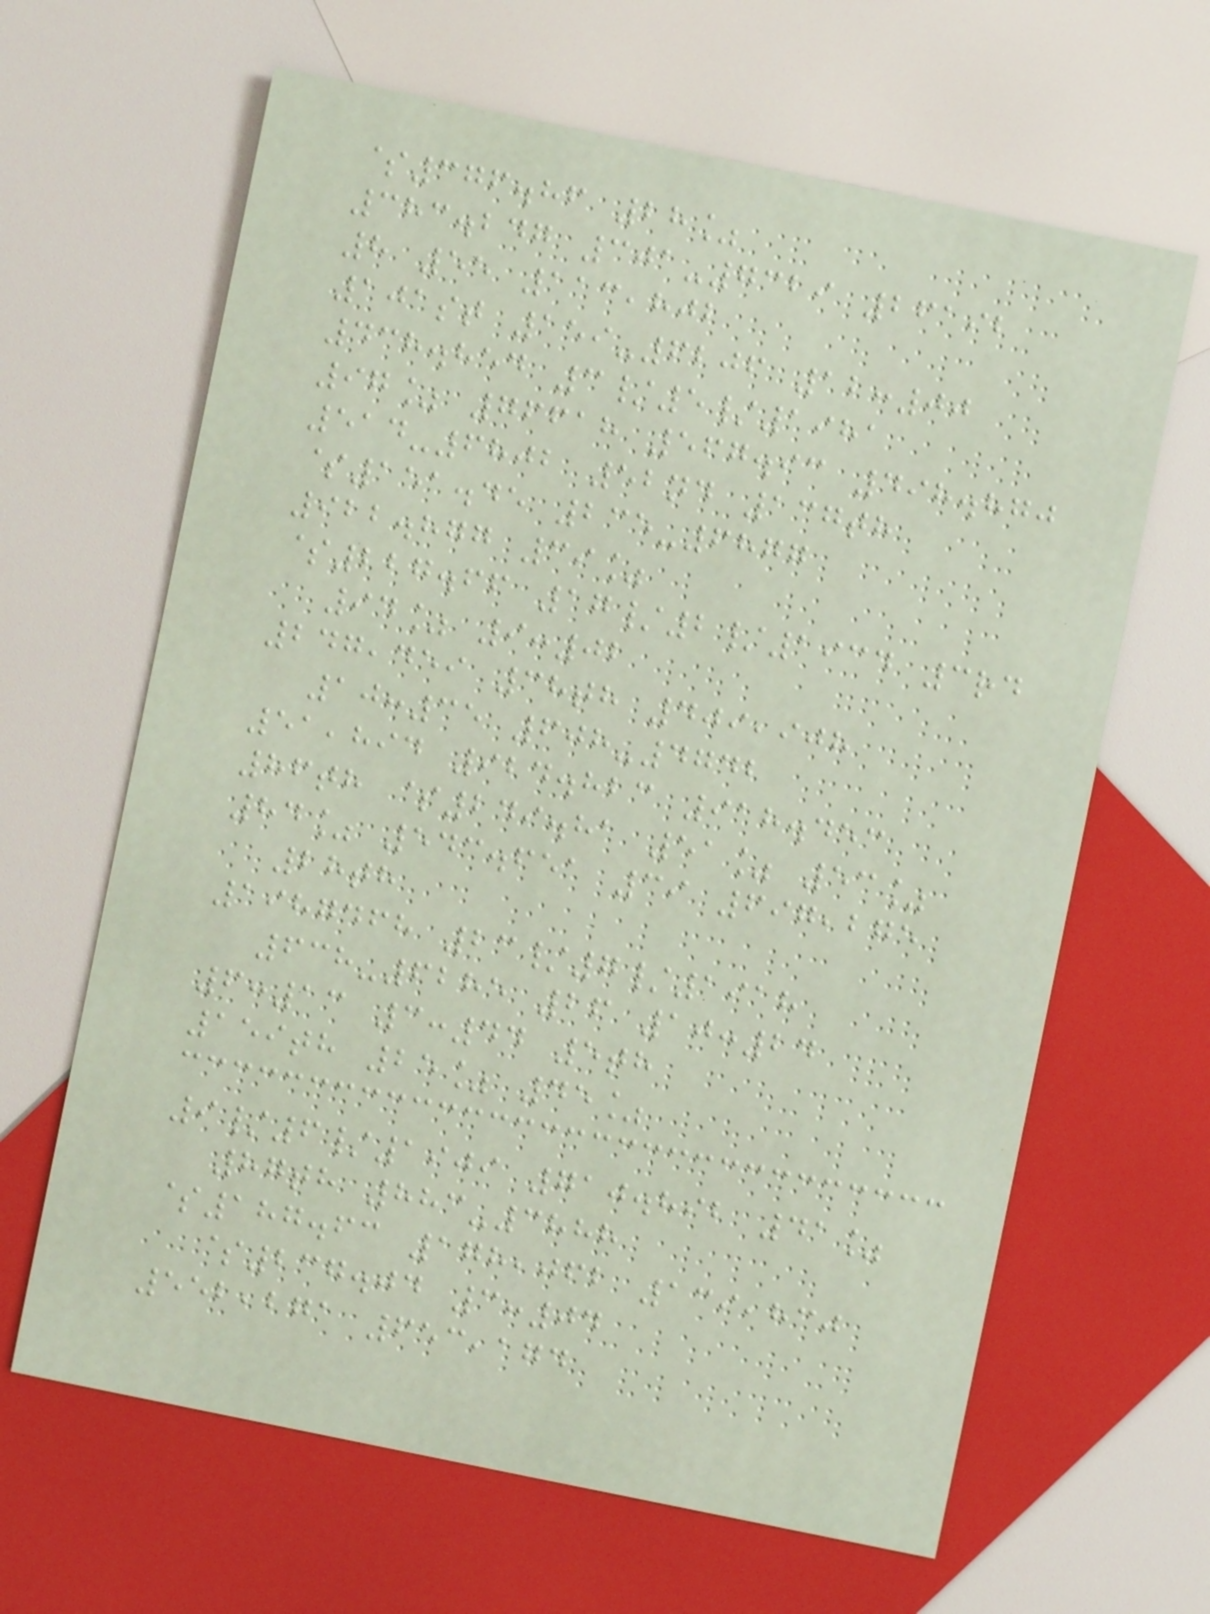$376.86 28%
383.247 301-7329 26192
8 55 113,802
101st 159-6206 12:00
438.854 3/5/1981
97% 76618 567.93 498.870
514-6802 52nd 137th
$151.45 235-6877
922.877 39%
$227.66 17/2/1934 3rd
94% 9:02
247,459 38th 409,908
10:35 608-4742
51,894 924.823 918.453
86th $249.81 51% 53%
84% 543.651 39 697,275
28th
1987468 23/7/1918
638-6285 26 10:24
6:13 3:44 5th
159th 25% 45%
9/6/1909 710.892 41%
87th 883-3888
$187.63 178,062 139,830
$237.04 3:04
552,271 653,174
